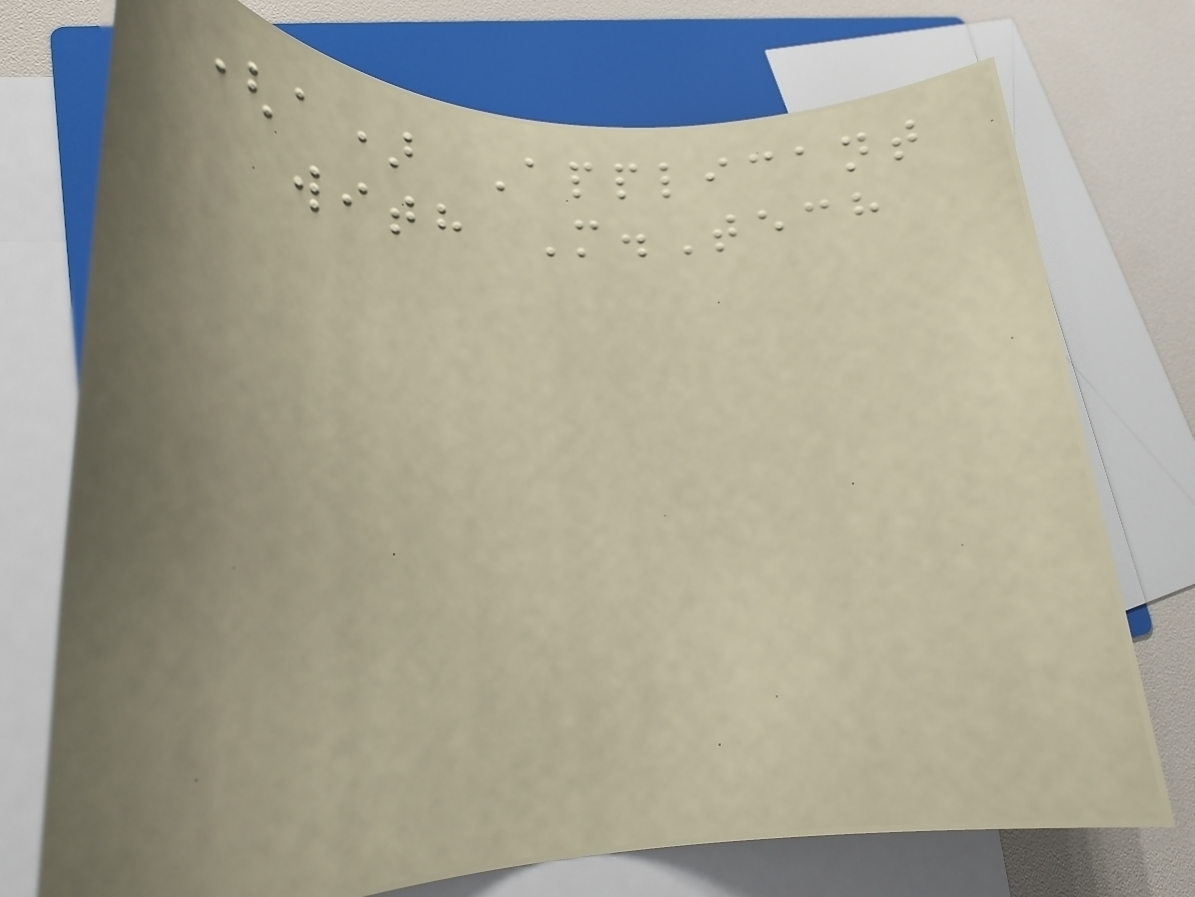(a) Applicant
with M.Tech
